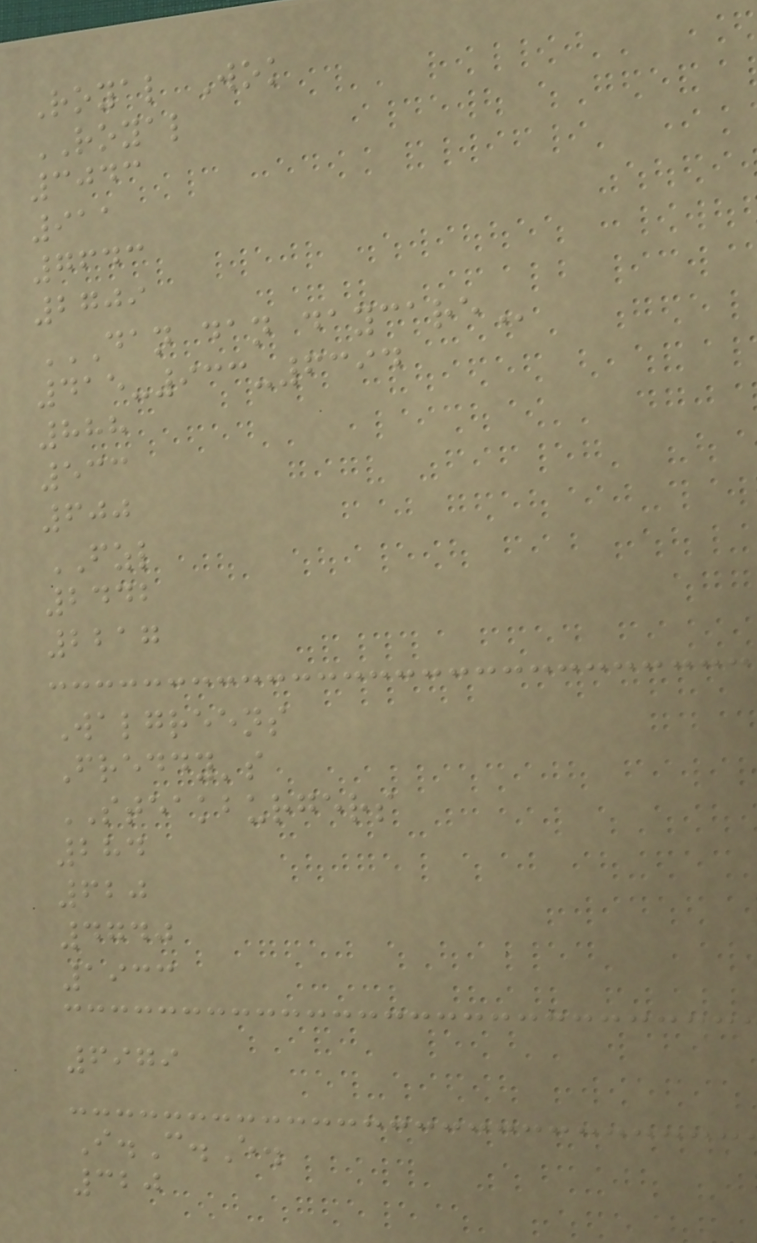Royal Wok
ROYAL
3043
911
7643
2709
DAN DAN DAYCARE
415-933-6394
888
533
600
FZL
2442
2217
Walgreens
Freddy's
STEAKBURGERS
284
620
4740
1933
6979
I.C.E.
320
